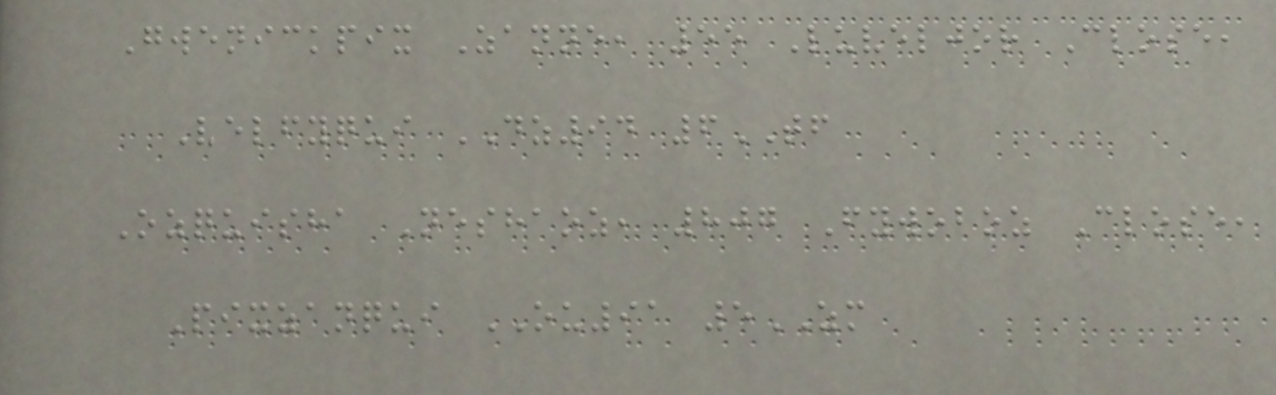Gwenickpix Zanne, 55 Luveljor Close,
Velfyqui DZ94 6TF
Ozquisha Neshaoz, 807 Fywoboz Close,
Pixzanqui OU91 5ZM
